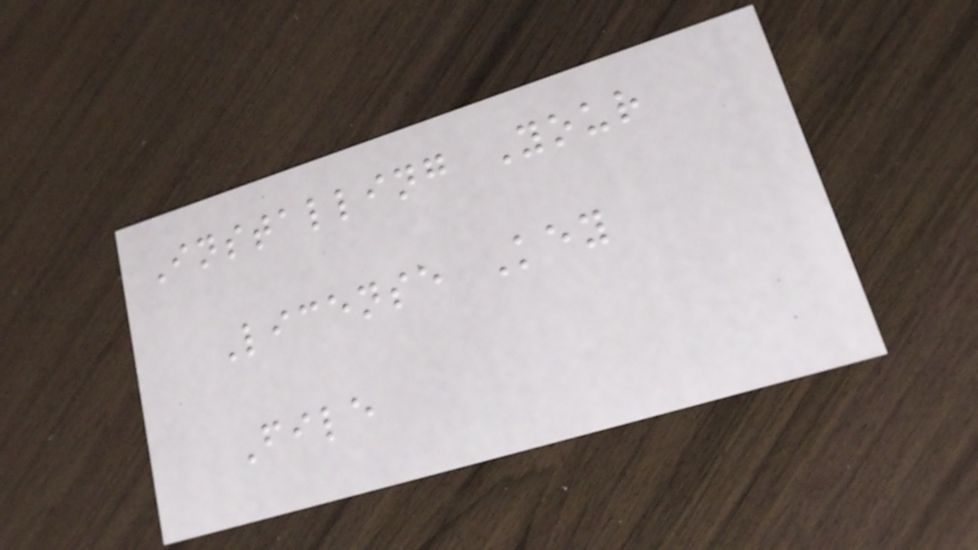Installing Your
License Key
File
